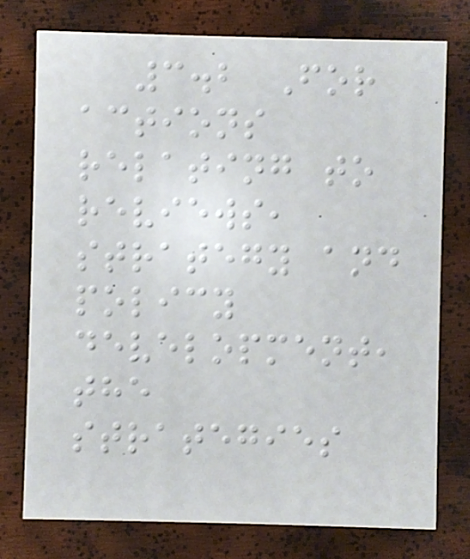3.2 For
actions
relating to
reviews,
strategy and
policy
development,
the
strategies
